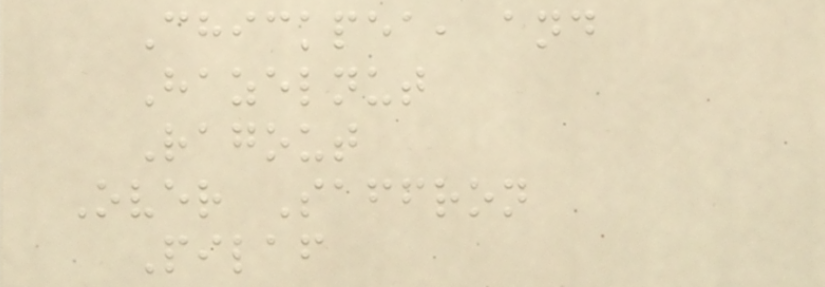Chickpea, and
Hazelnut
Ragout
Over Saffron
Pilaf
